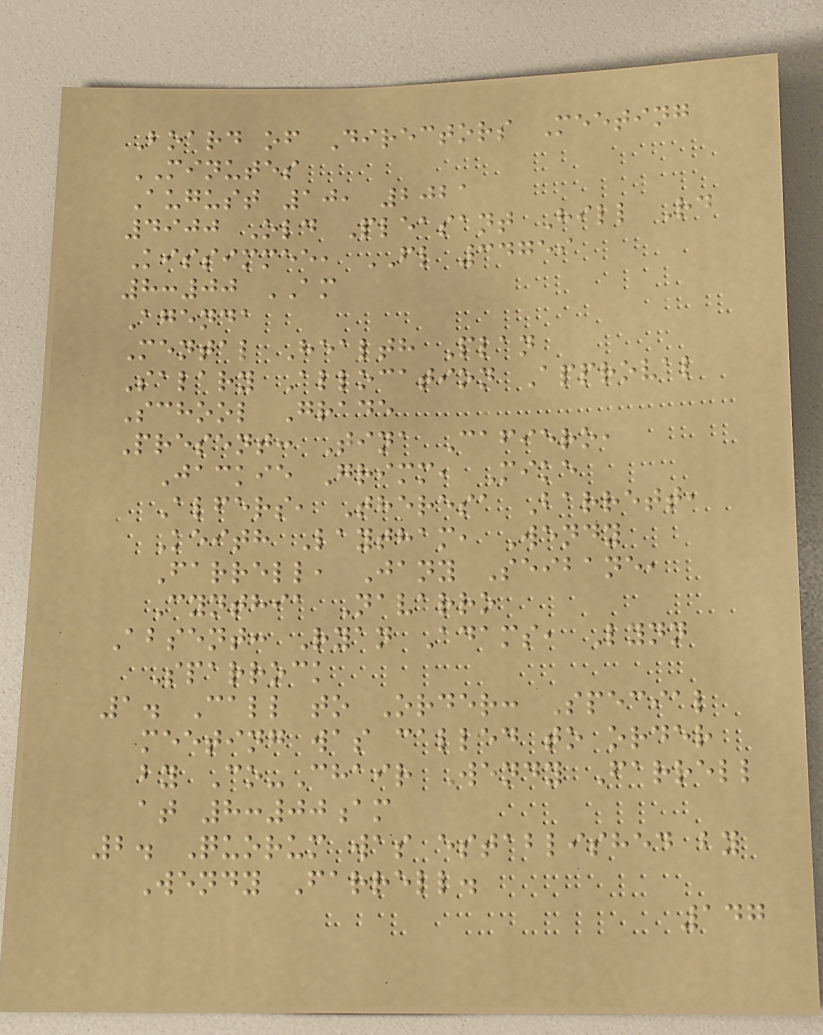Board of Directors Meeting
MINUTES
August 10, 2021
4900 Old Pleasant Hill Rd
Kissimmee, FL 34759
8:00 AM
Agenda
Mental Health Plan
Salary Allocation Approval
School Grade
Present: Tina Cafiero,
Jackie Grimm, Mike
Alfers, Theresa Barrett,
Keith Laytham, Wendy
Farrell, Jany Seibane,
Cynthia Navarro
Absent: Ryan Adams, Lynn
Sparrock
1. Call to Order: Special
meeting was called to order
by Co-Chair Wendy Farrell
at 8:00am
2. Quorum was established by
Wendy Farrell.
147
